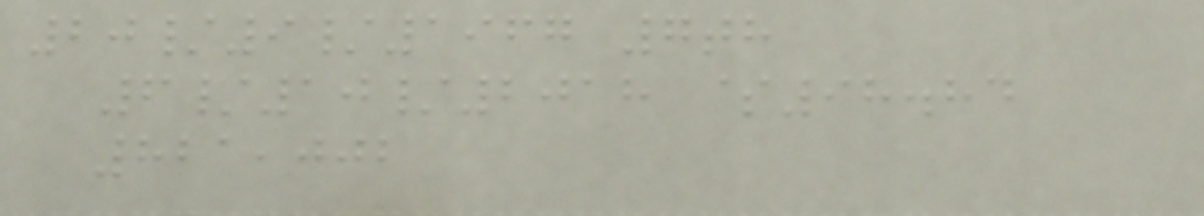20/9/1967 7th
6/10/2018 $98.84
821,002
